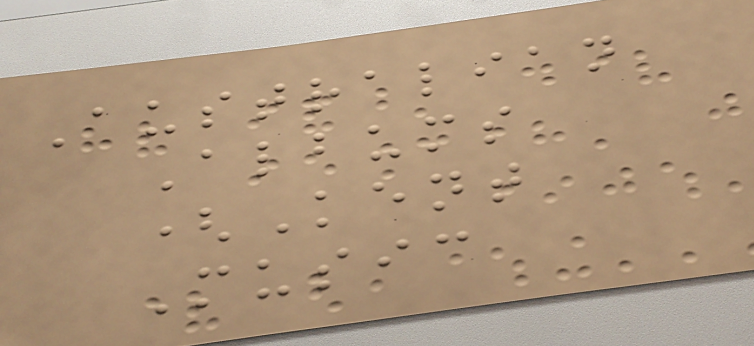Australian
Albums
(Kent
Music
